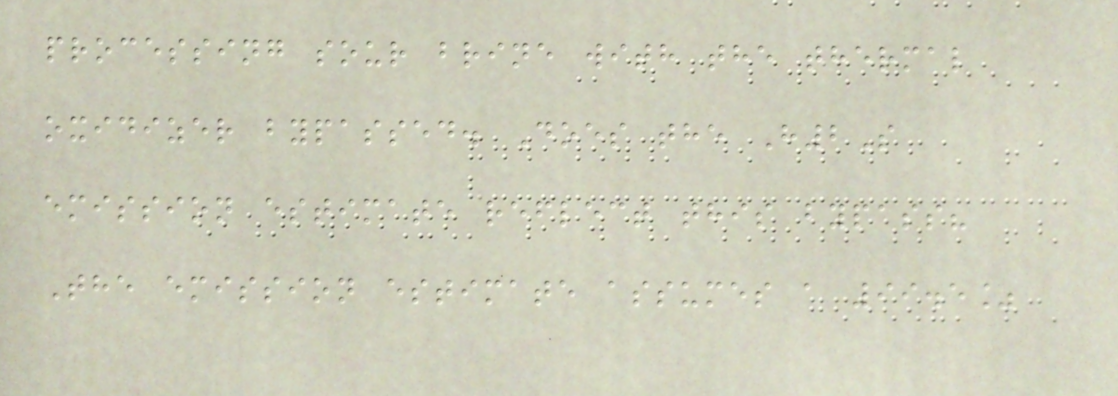processing sour brine with the thermal
oxidizer bypassed. Does the H2S
emission estimate reflect this bypass?
The emission estimate assumes a 99.5%
